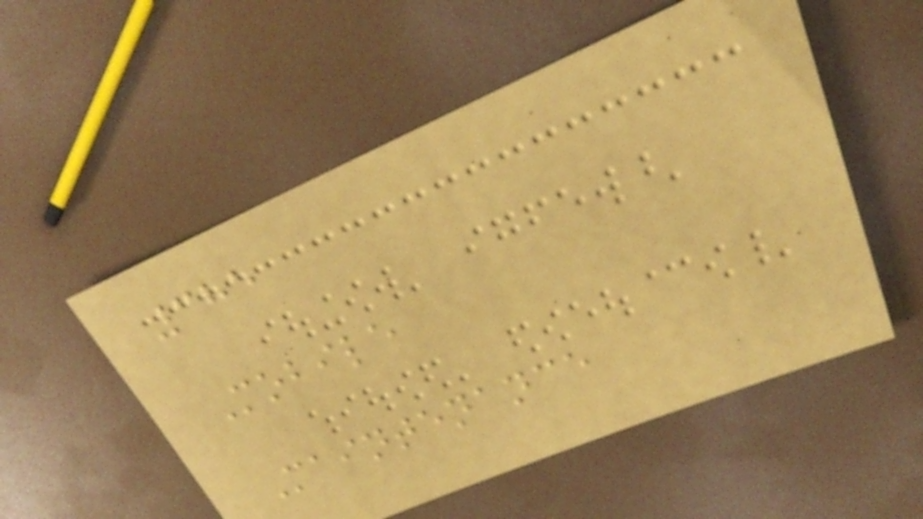385
Mobile
Maintenance
